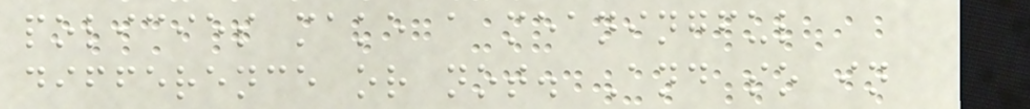policies make a meaningful
difference or not. And so in
